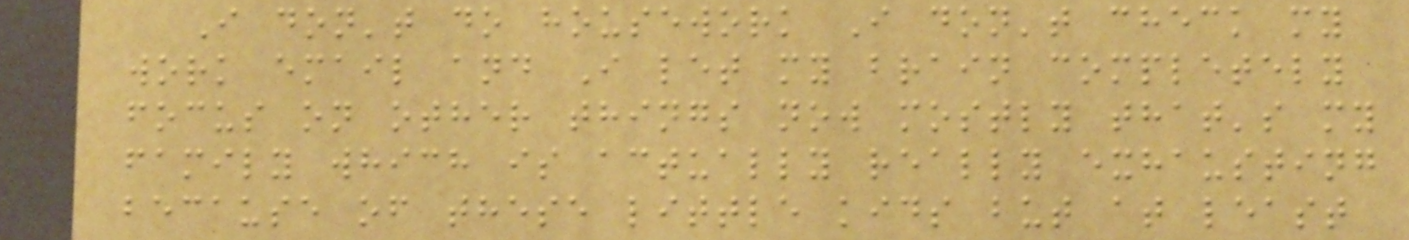I don't do housework I don't check my
work email and I let my brain completely
focus on other things now mostly that's my
family which is actually really exhausting
because of these little kids but at least
